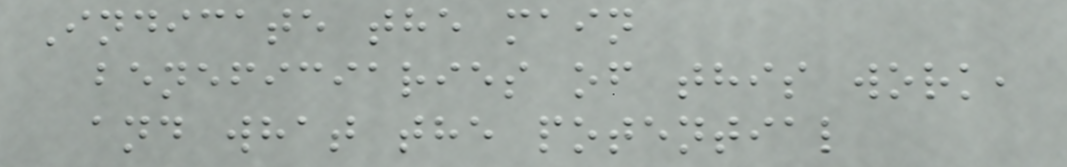Indicate the main
beneficiaries of this work,
and what the potential
